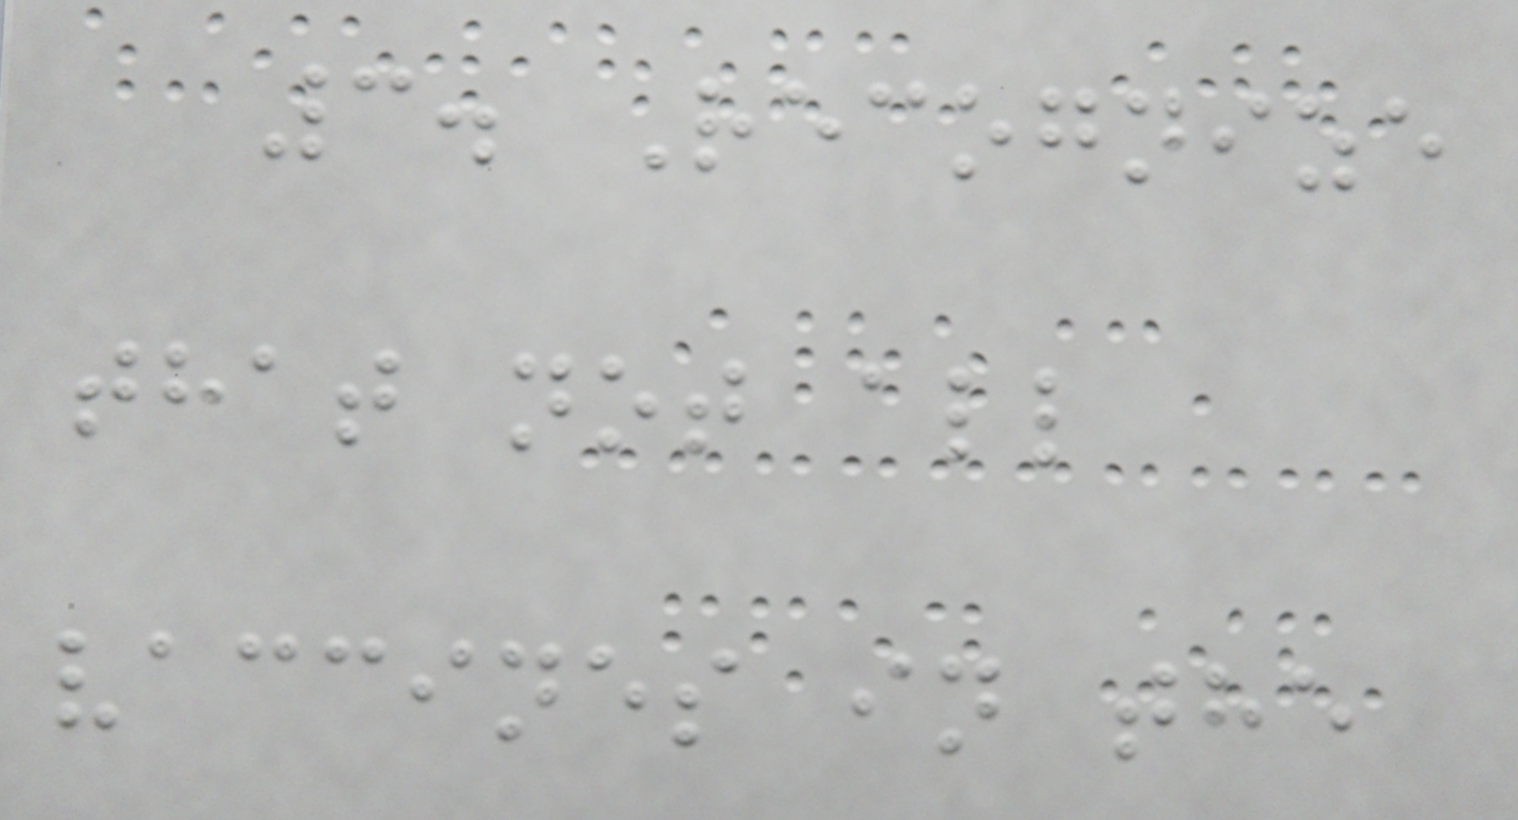3. Recognize
that not all
vaccines in the
